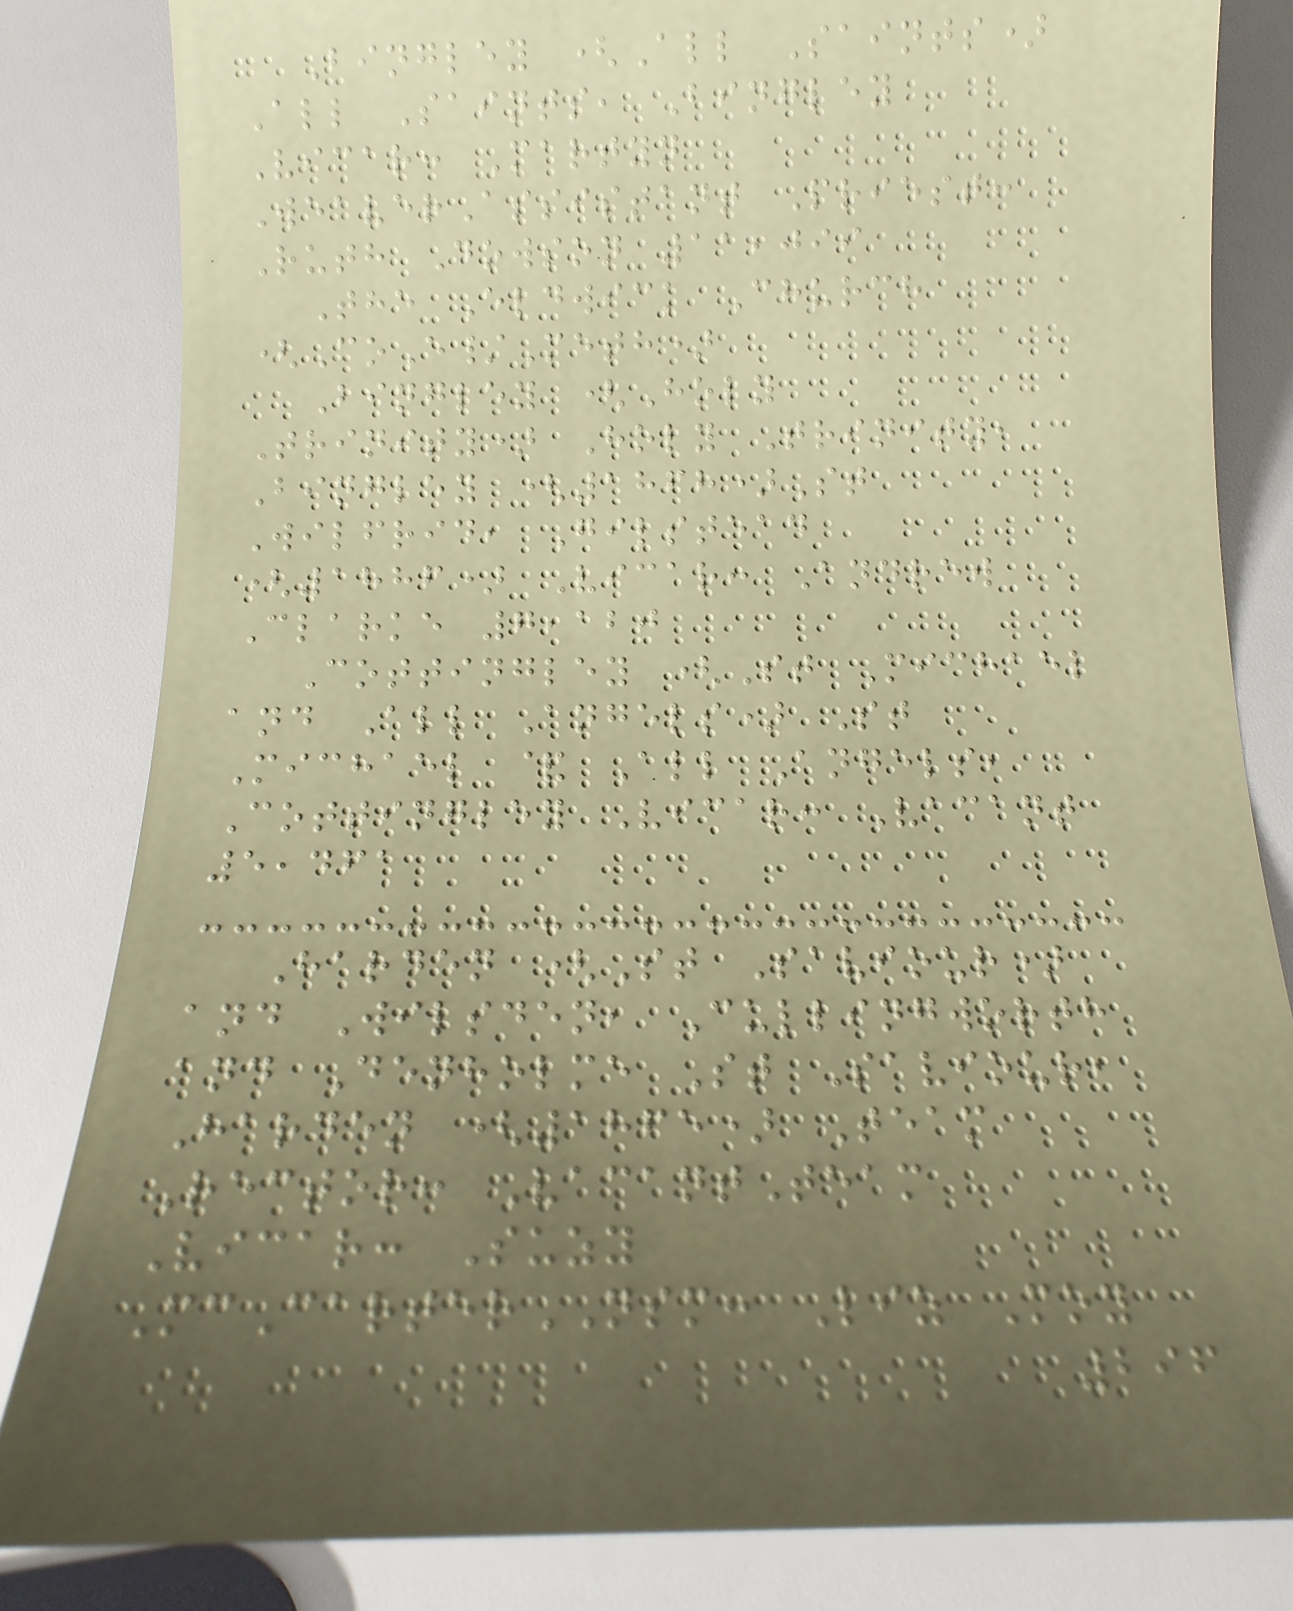Bingley (All Saints)
All Saints, Bingley
Vicar: Martyn
WeaverAssistant Priest:
Ruth Dowson 11,099
The Eldwick Church
(CoE/Meth)
Bingley (Holy
Trinity) Holy Trinity,
Bingley (1868)St
Wilfrid, Gilstead
(1886) Vicar: Andrew
Clarke 7,120
Cottingley (St Michael
and All Angels) St
Michael & All Angels,
Cottingley Vicar: Vacant
5,461
Harden (St Saviour)
and Wilsden, Cullingworth
and Denholme St Saviour,
Harden (1865) Team
Rector: VacantTeam
Vicar: Suzy
McCarterNSM: Liz Moy
296
